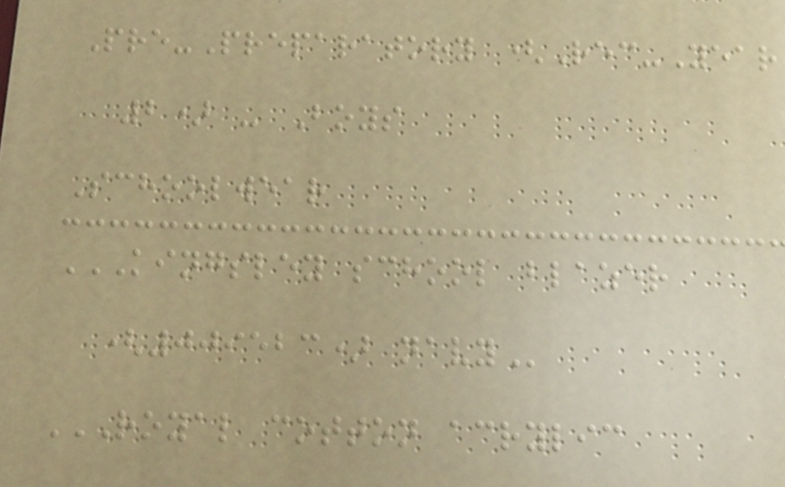Pre-Preparatory (Rec-Year
2) - Boys
Schoolwear
KINGSLEY SCHOOL BLAZER
(009523) NAVY
ROYAL COTTON ACRYLIC
